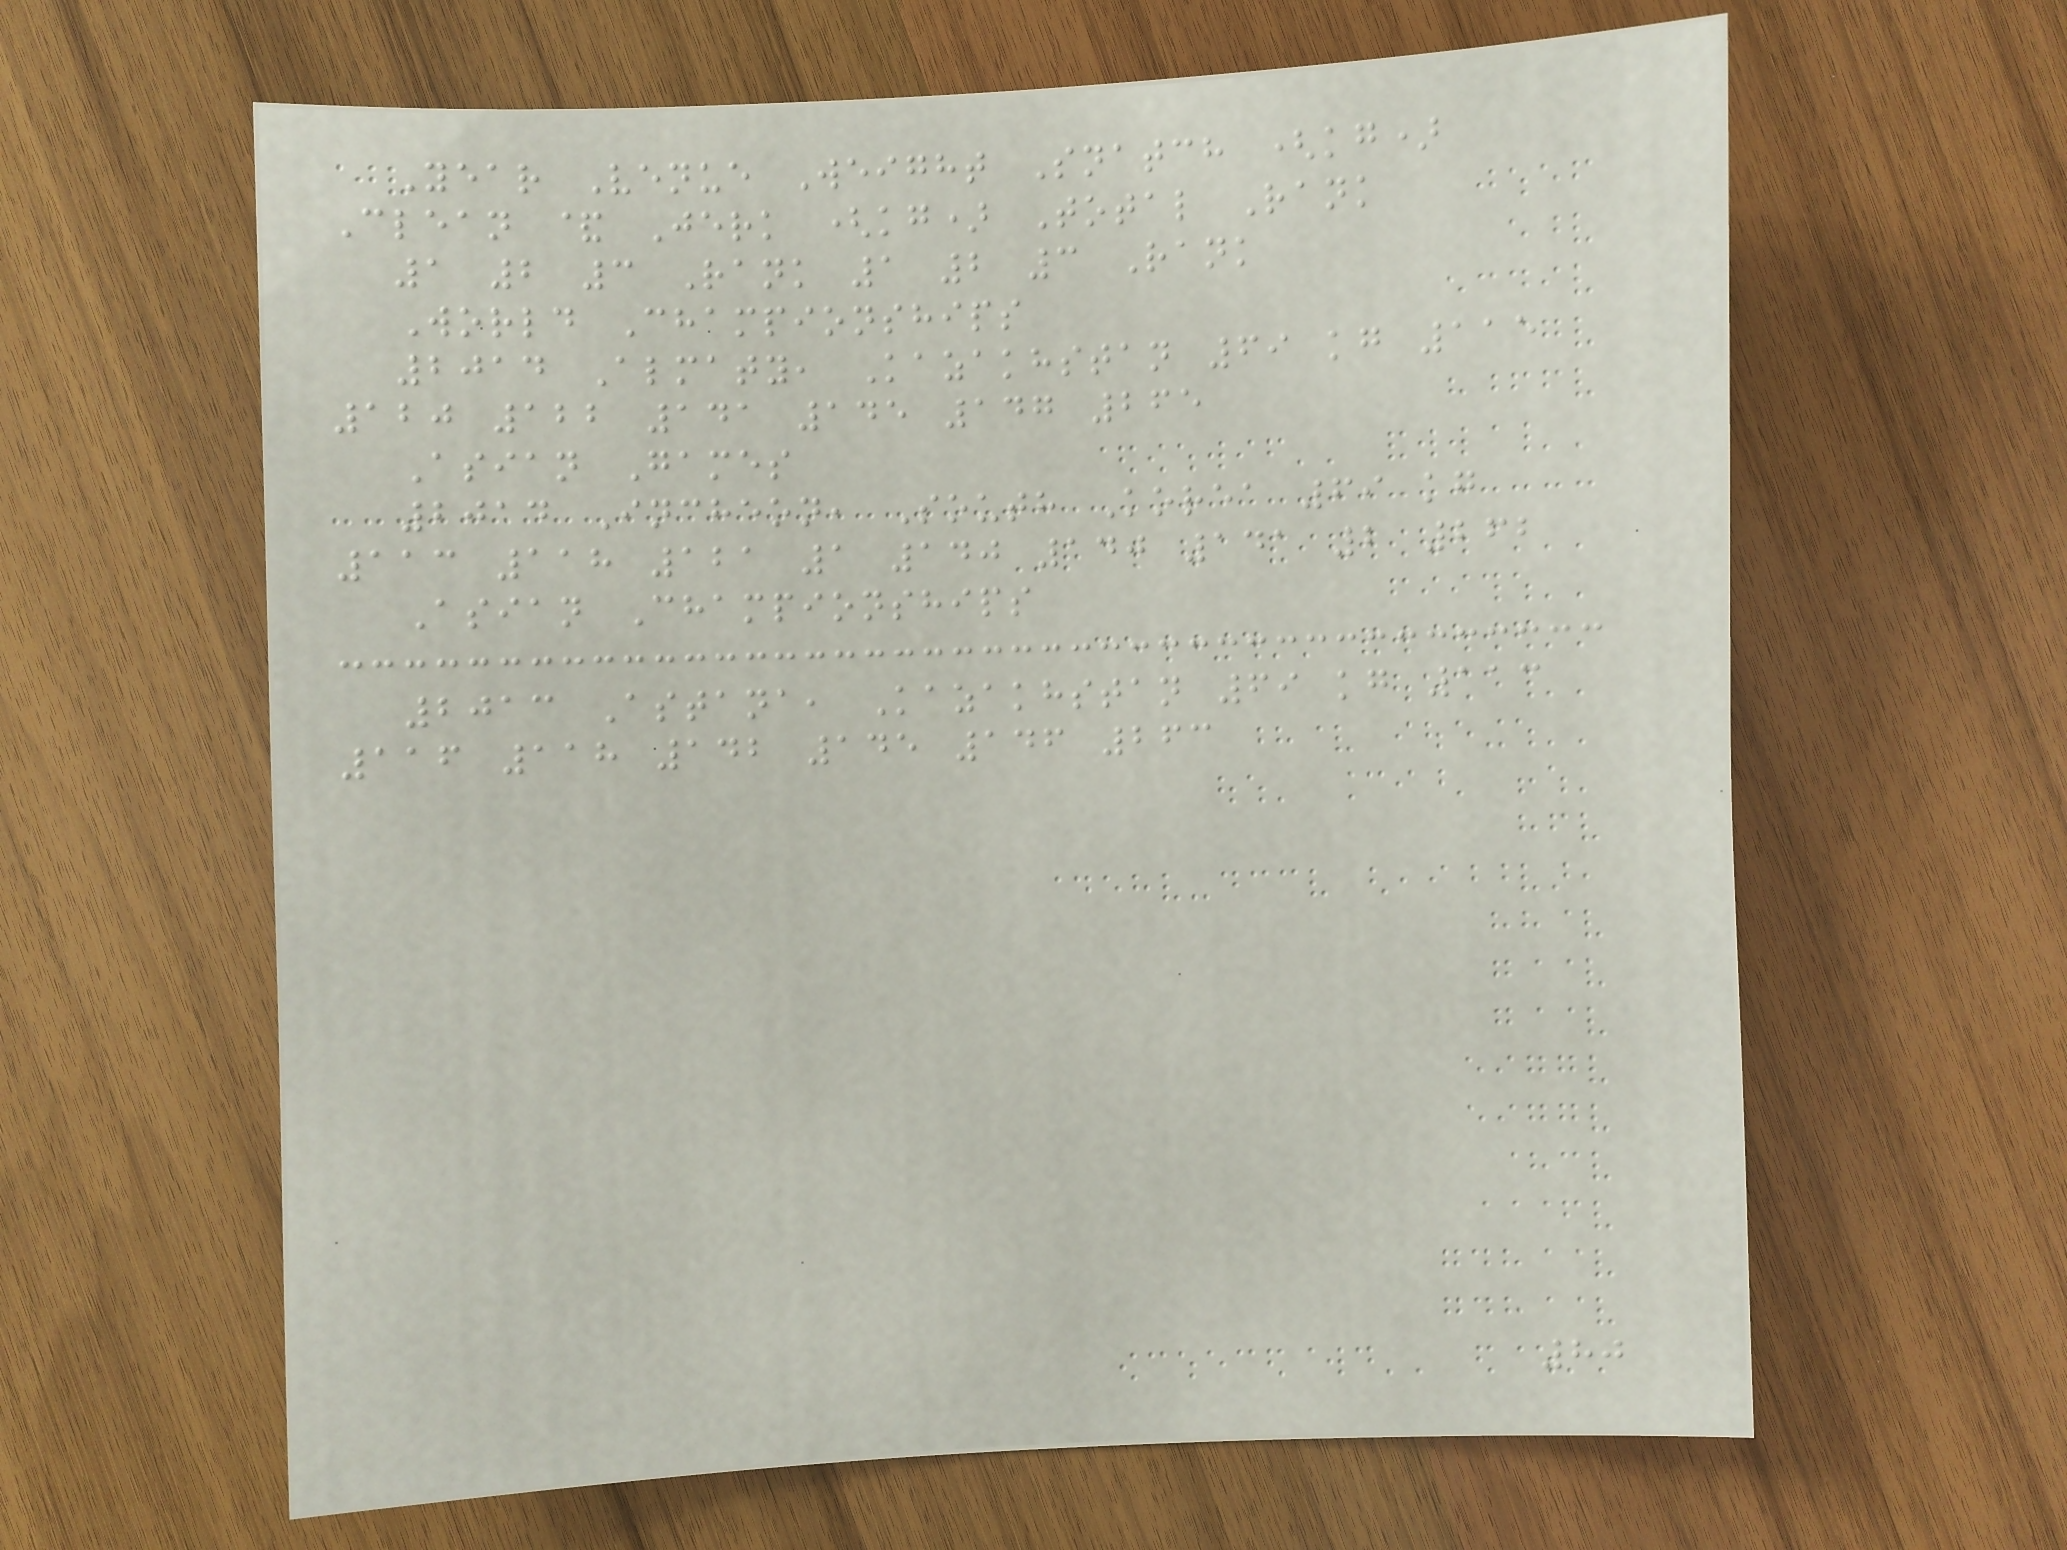Year Venue Weight Snatch (kg)
Clean & Jerk (kg) Total Rank
1 2 3 Rank 1 2 3 Rank
World Championships
2014 Almaty, Kazakhstan 69 kg 115
120 122 141 145 147 265
Asian Games
2014 Incheon, South Korea 69 kg
113 118 121 1 140 140 141 2 262
Asian Championships
2013 Astana, Kazakhstan 69 kg 113
116 118 142 145 146 263
80
